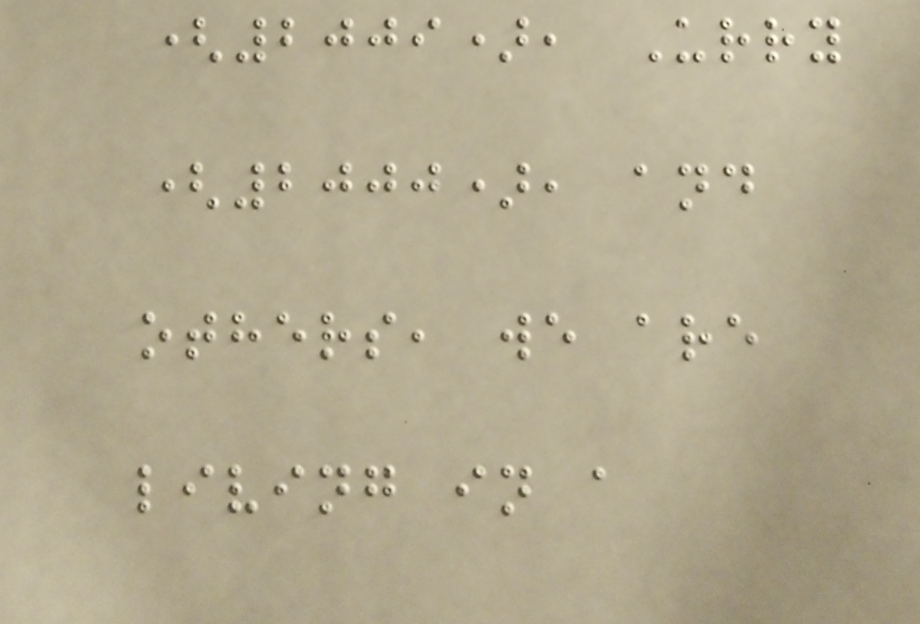(2009), Urry
(2000), and
others, we are
living in a
